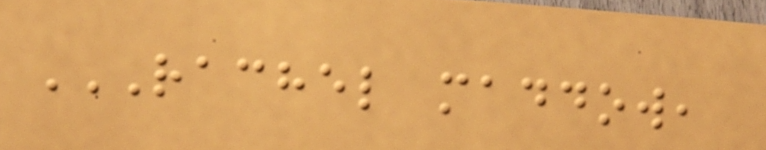RACHEL MADDOW,
